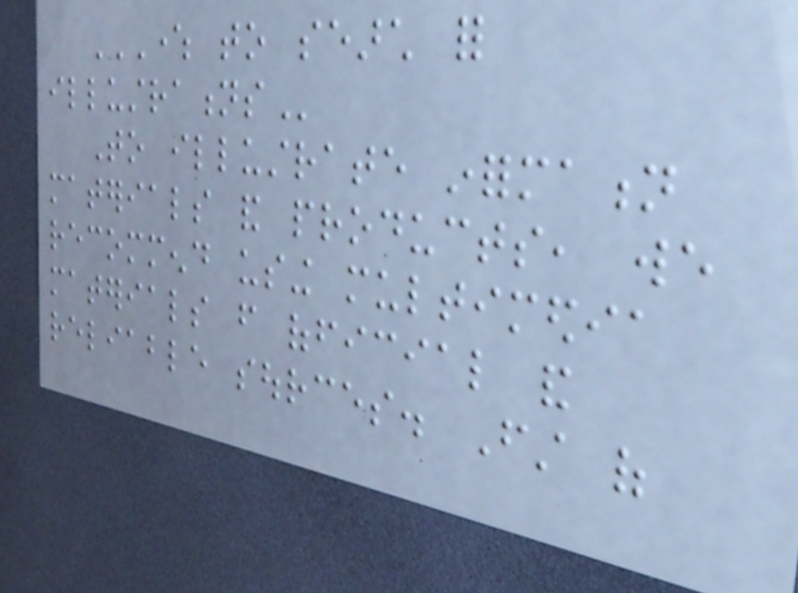WHERE TO SEARCH FOR
ILLUSTRATIONS
To illustrate information
materials and products, we
recommend using multimedia
materials from official and
reliable sources. First of
